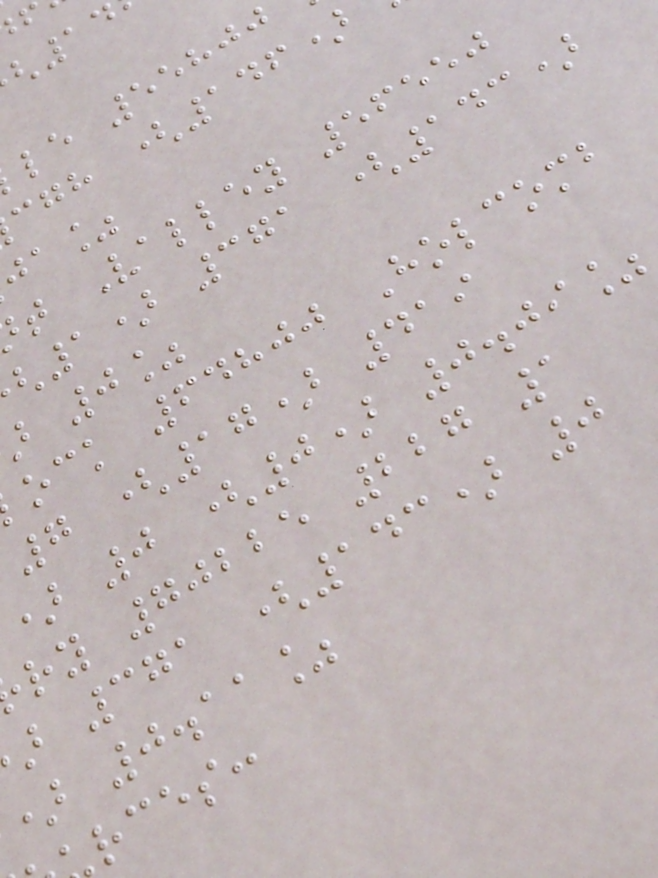le 55800
cgh (146)
ja%
t Valley 56550
1) 371 (143)
0%
ock 64800 Holcomb
7 (17) 419
) 0 (0) 0.09%
ry 70225 227 1
371 (143) 0
) 0.11%
rces:
